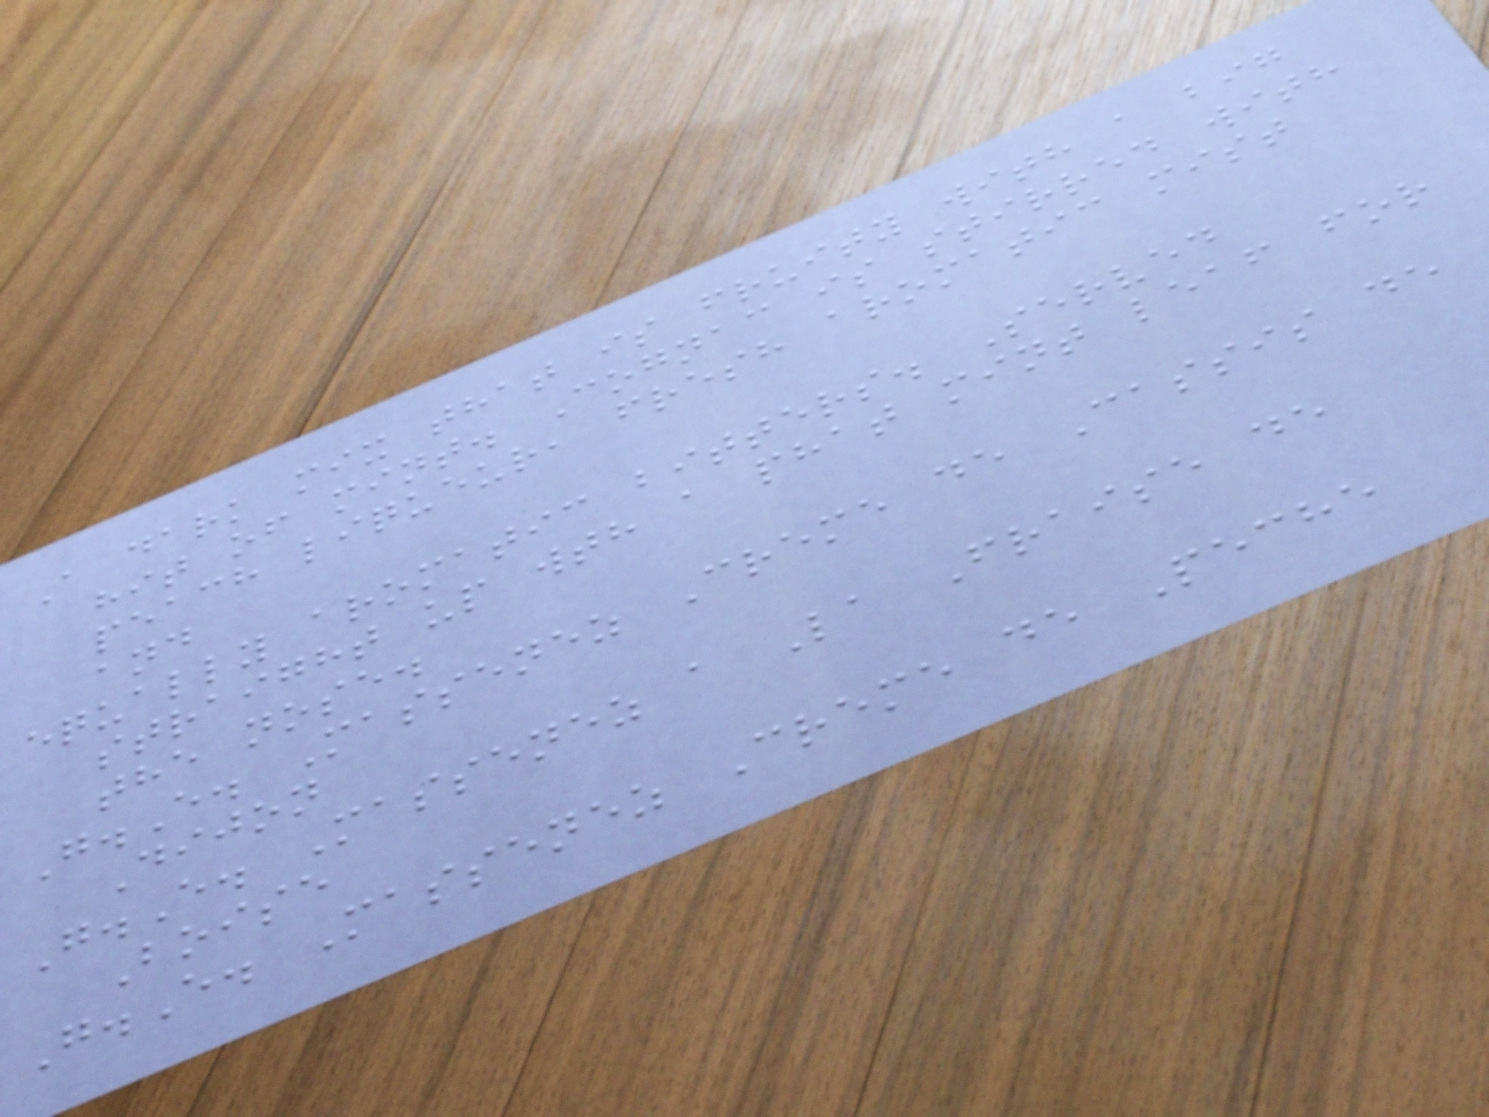A dark mix that is fruity with a big
hit of mint. Cognac is stirred with
peach liqueur, fresh aromatic mist
and
equally aromatic bitters. Served
straight up wth a phat mint leaf for
the nose.
G.E. Massenez Creme de Cassis de
Dijon
G.E. Massenez a La Fraise de
Boise
G.E. Massenez Creme de Peche
